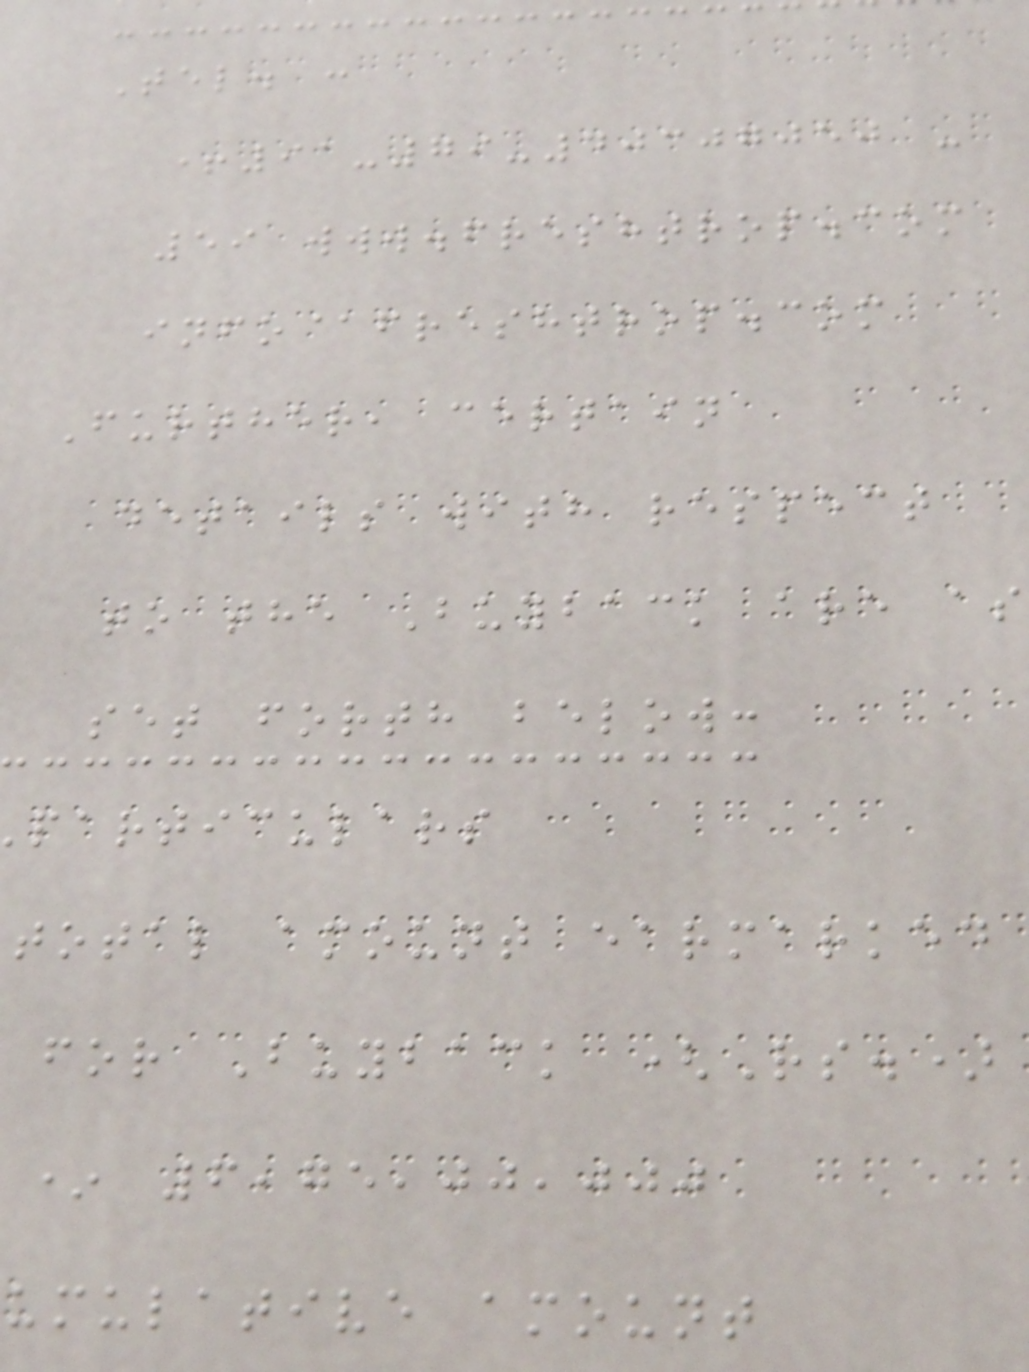Tel. :
+91-79-40307050 -
59 www.freshtrop.com
info@freshtrop.com
Further, certain
details with respect
to the Buyback are as
set forth below:
particulars
total amount earmarked
for Buyback (Rs.)
* 6,75,00,000
umulative amount
